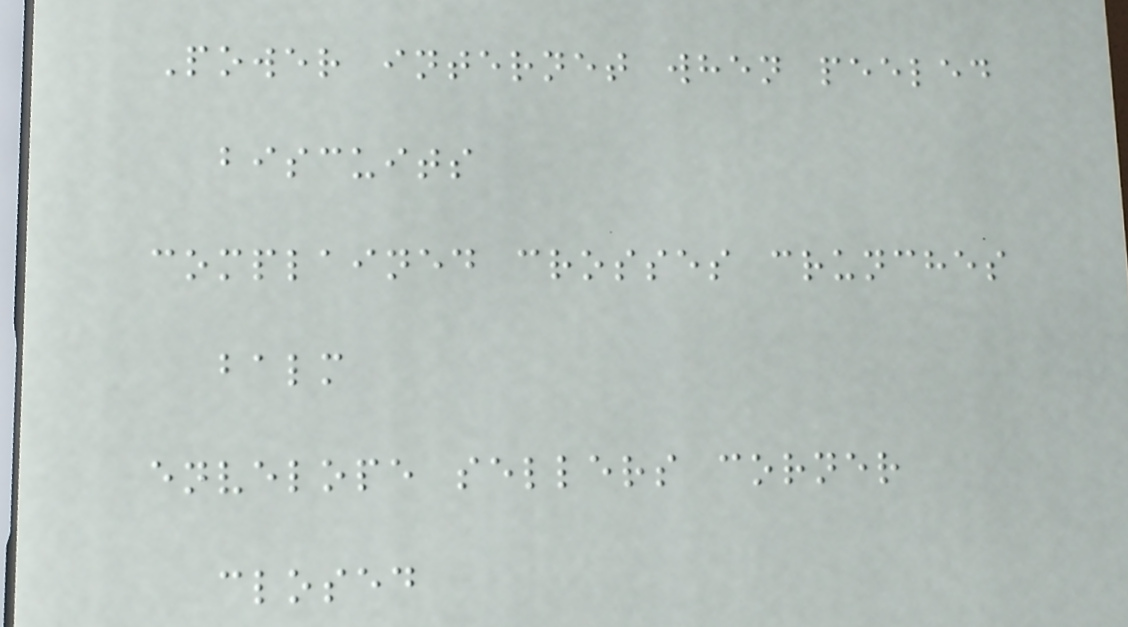Power internet when peeled
biscuits
complained crosses crunches
balm
envelope sellers corner
closed
